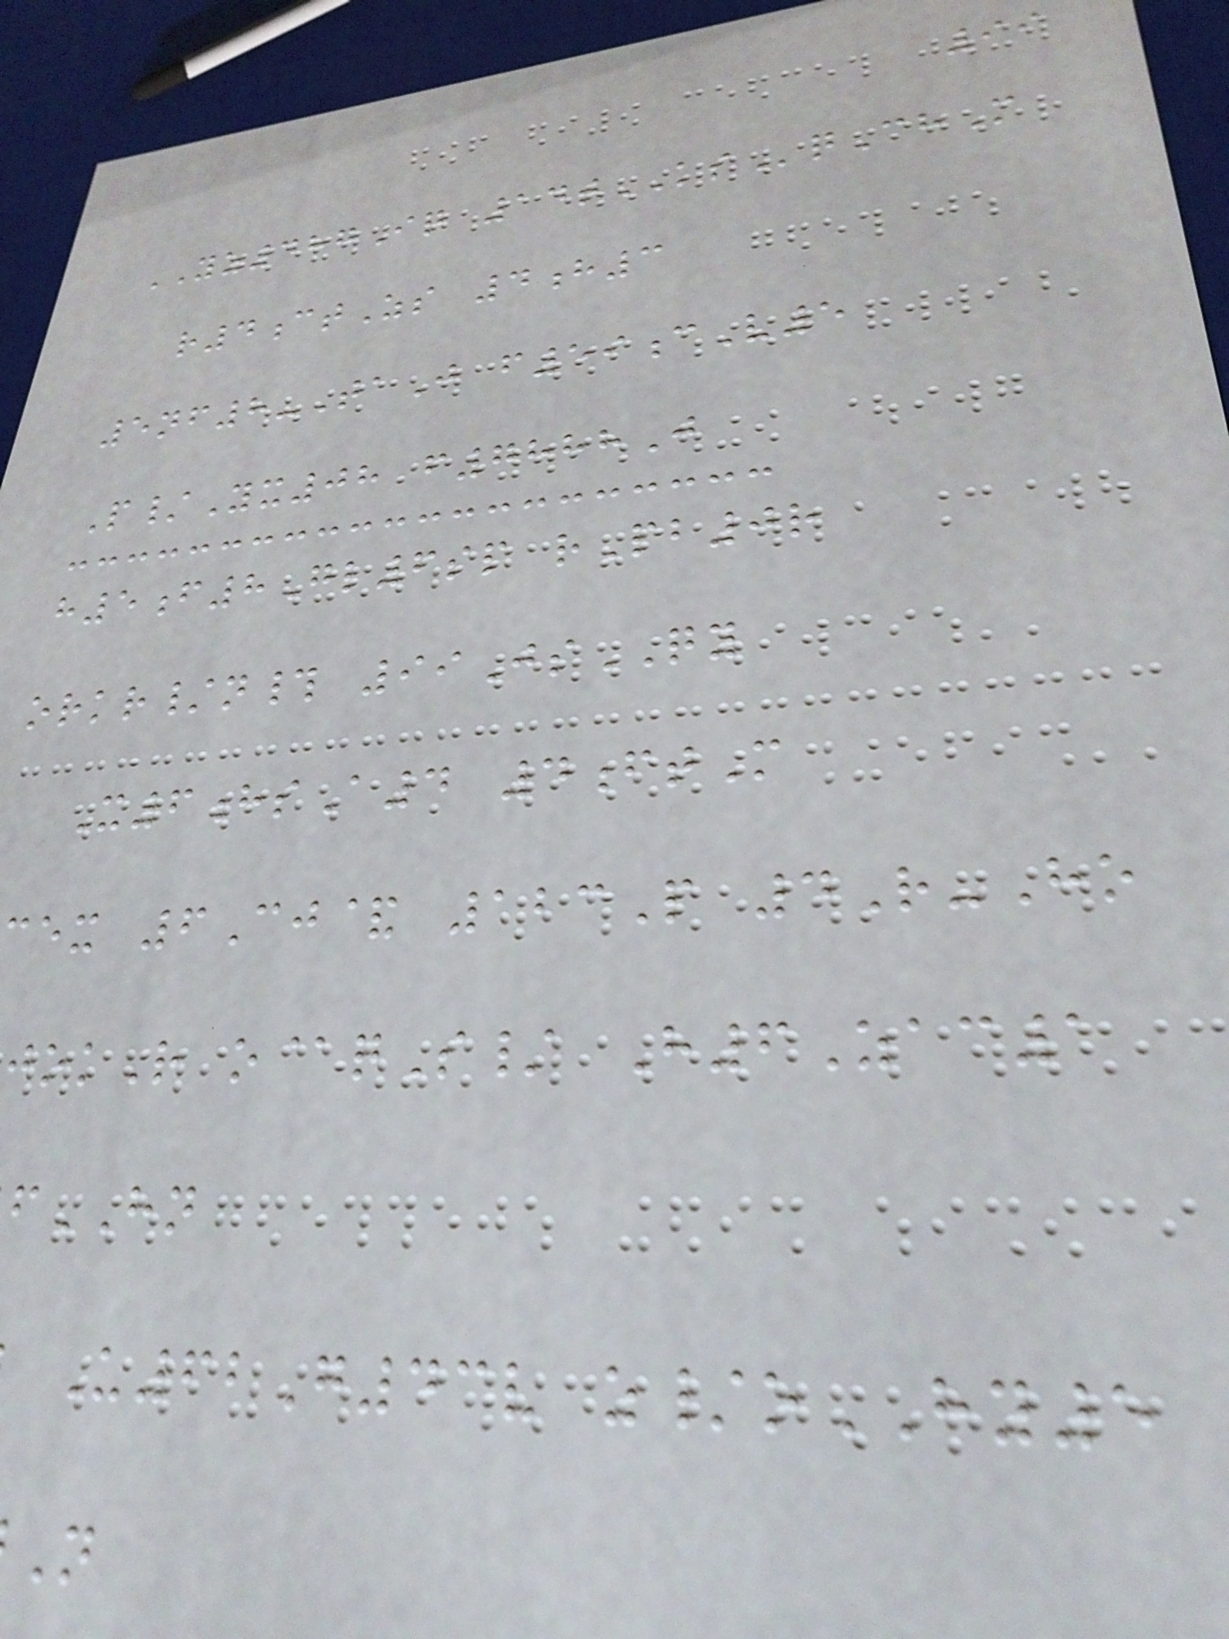99
YZ487Iq 14tKSqChM
r4ctZs 4h3
5nf8-TaJ f59cV5
P/Yx08 f7888J
h5f8Gl6sp rPb0r
orkr/n# 99JsQY
X6hsA4 4ftM
ex 6Cj& 123P 4R-Ho
okR o@qS/ H6Zac1
HN
U62G43v z/oHY5
